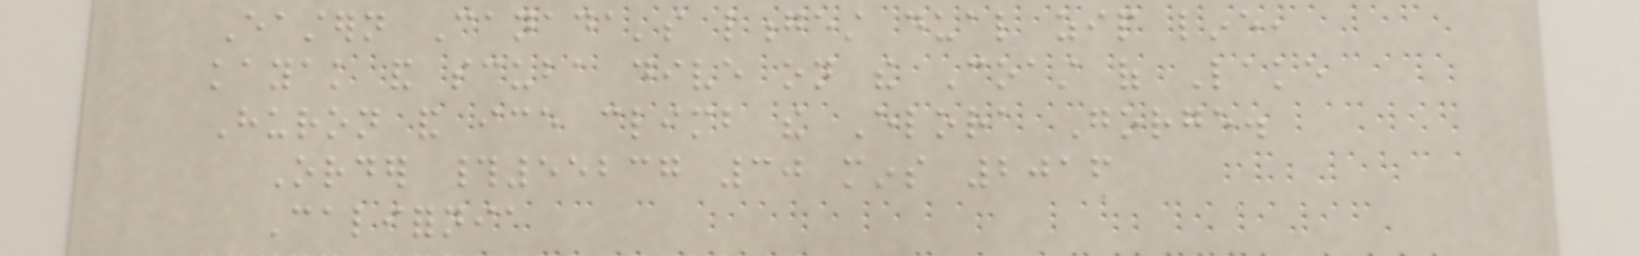Eastern Canada's longest dual zip line,
kayak and scuba dive on the Coast of Lake
Huron and ice climb the Elora Gorge.
Order #55237 30 mins 2016
California
